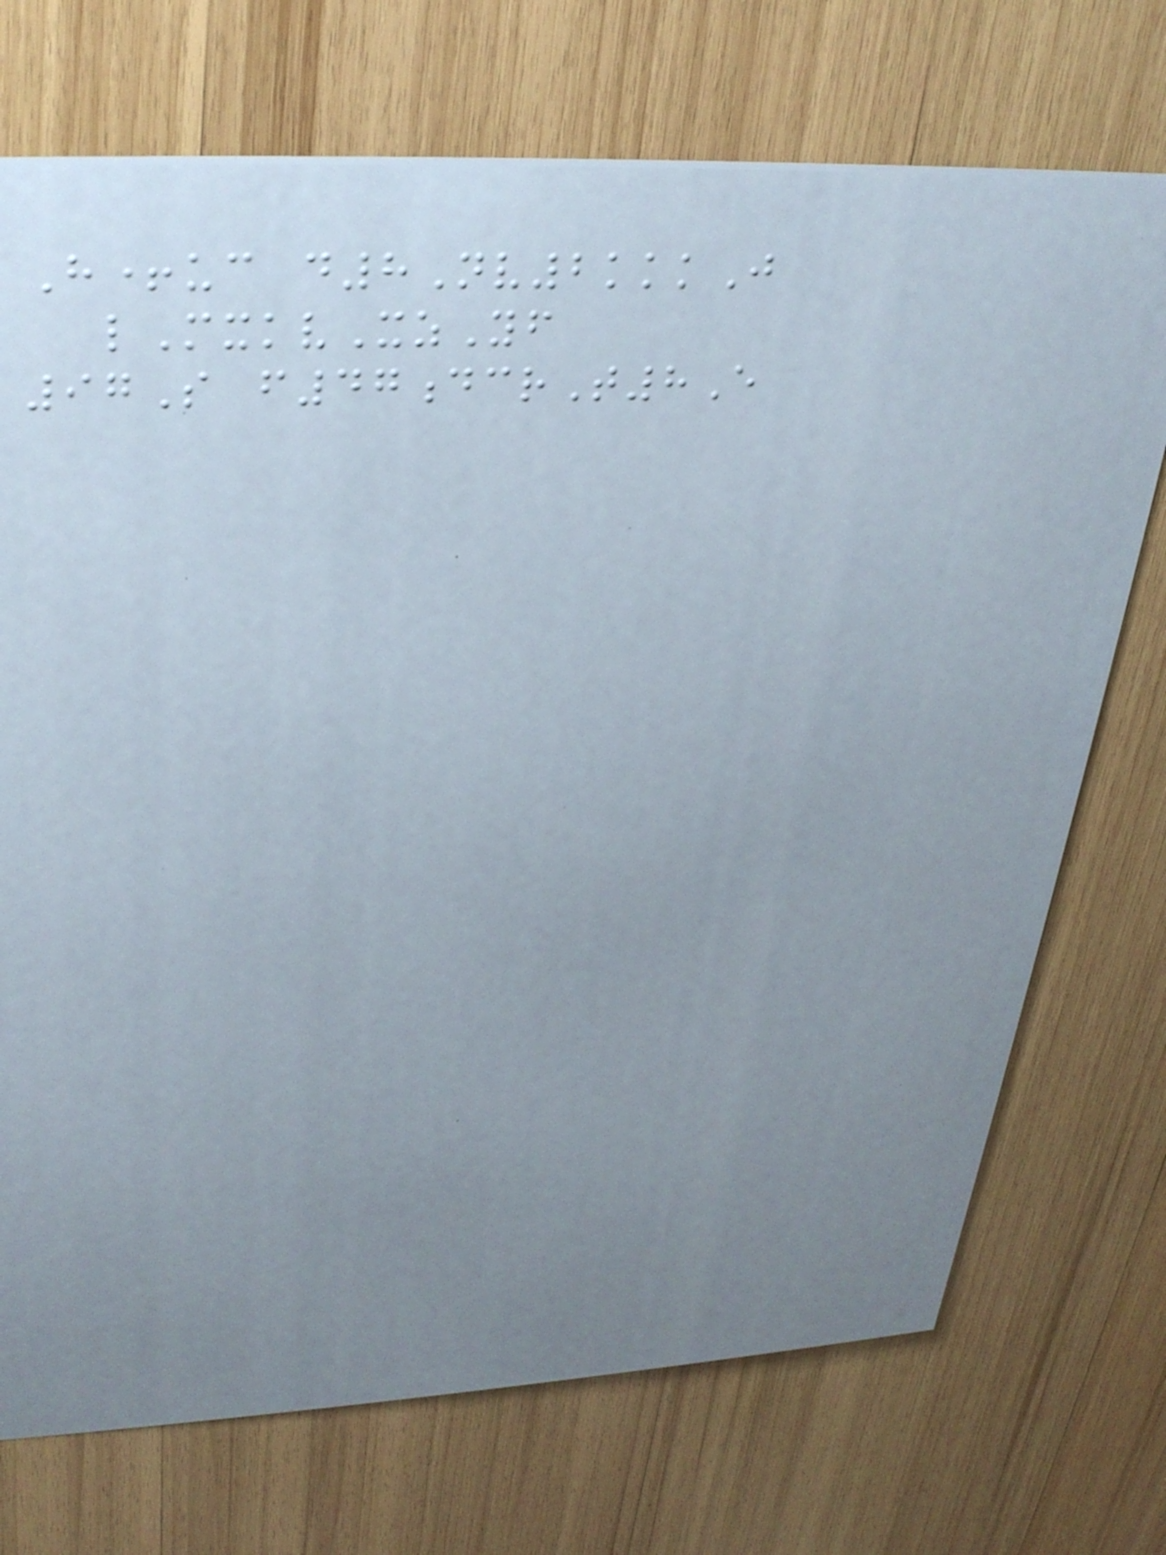H+uc d8Nv2kkkJ
lMxkvXzYf
97S f47dcrT8E
